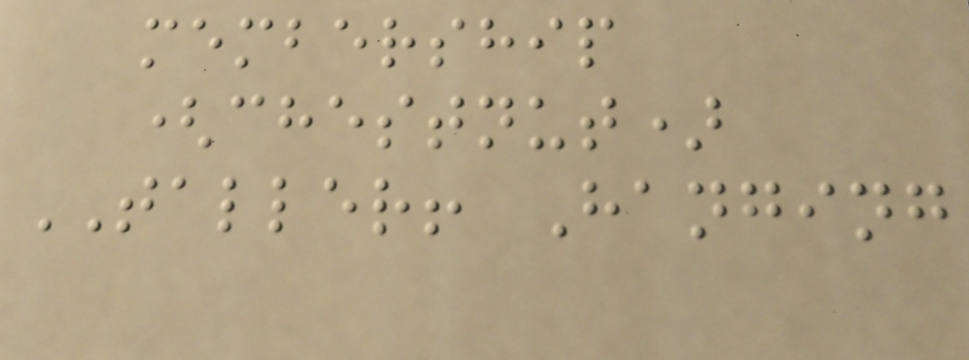membership
(chestnut)
TALLER! Hanging
